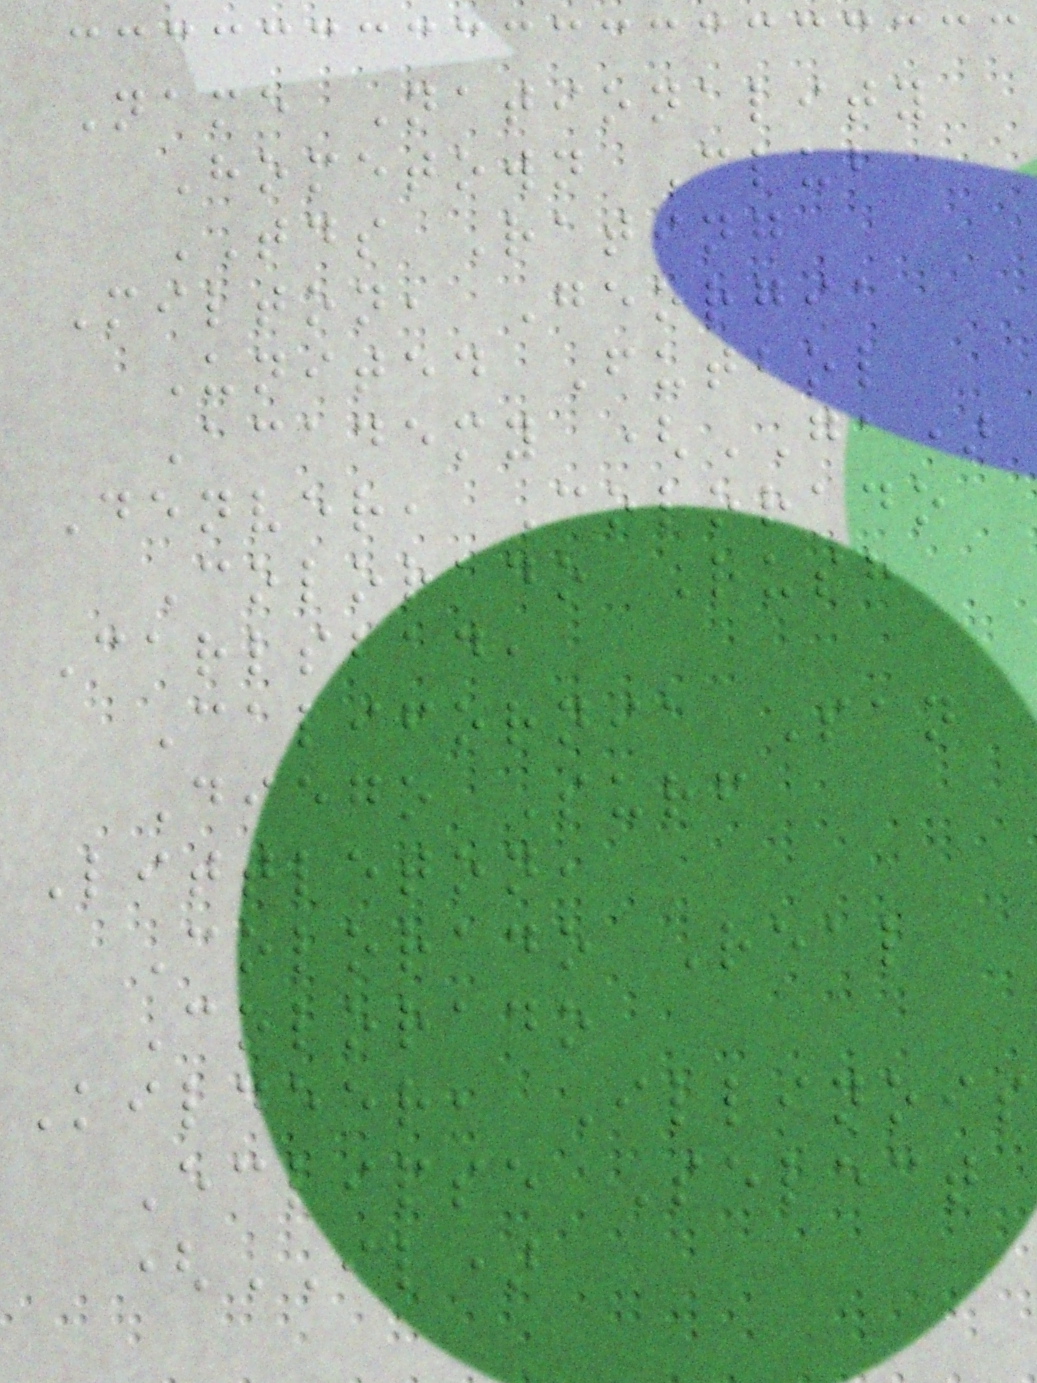Name Nationality
Hometown Club
TDS Rating
Milton, Georgia
United Futbol
Academy (GA)
Denver, Colorado
Colorado Rush
Carlsbad,
California San
Diego Surf
Littleton,
Colorado Real
Colorado
Kildeer, Illinois
Eclipse Select
(IL)
